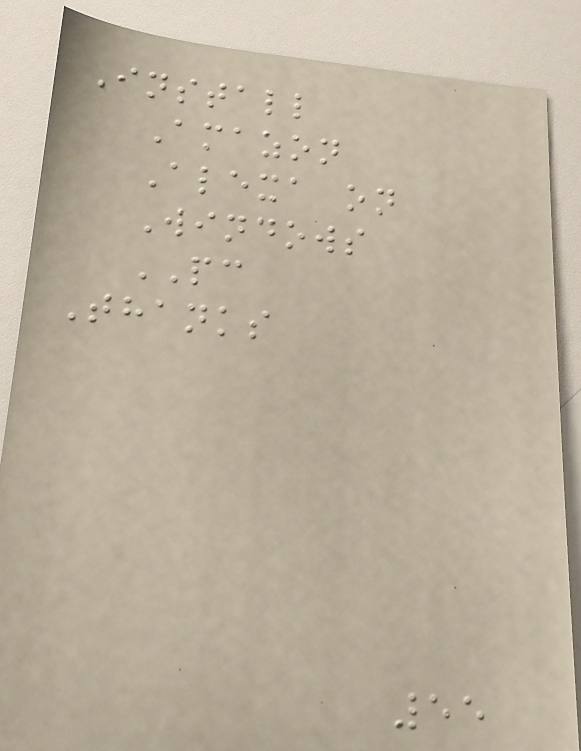Install
Amazon
Alexa on
Windows
PC
Thanks
55
